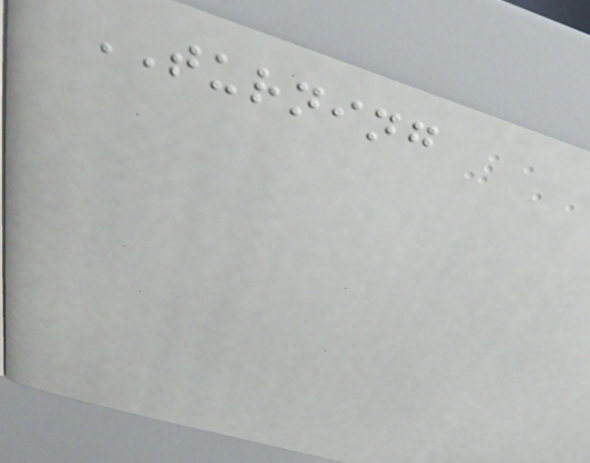TURNING
